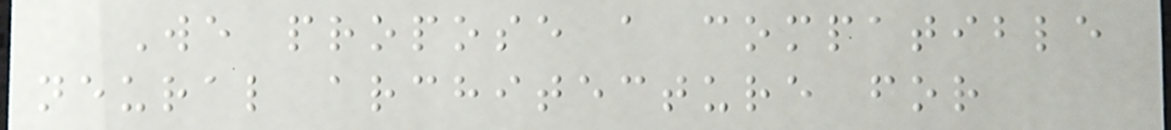We propose a compatible
neural architecture for
